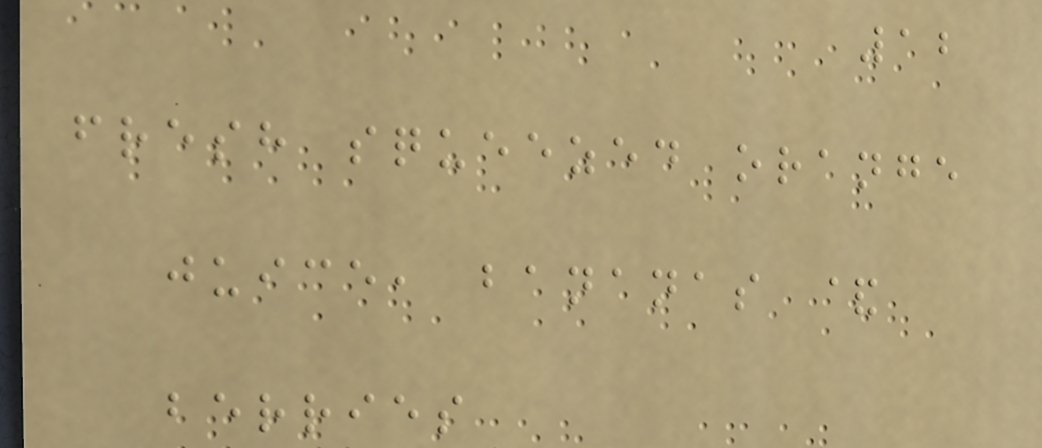12
fresh squeezed orange
juice, bananas &
berries
